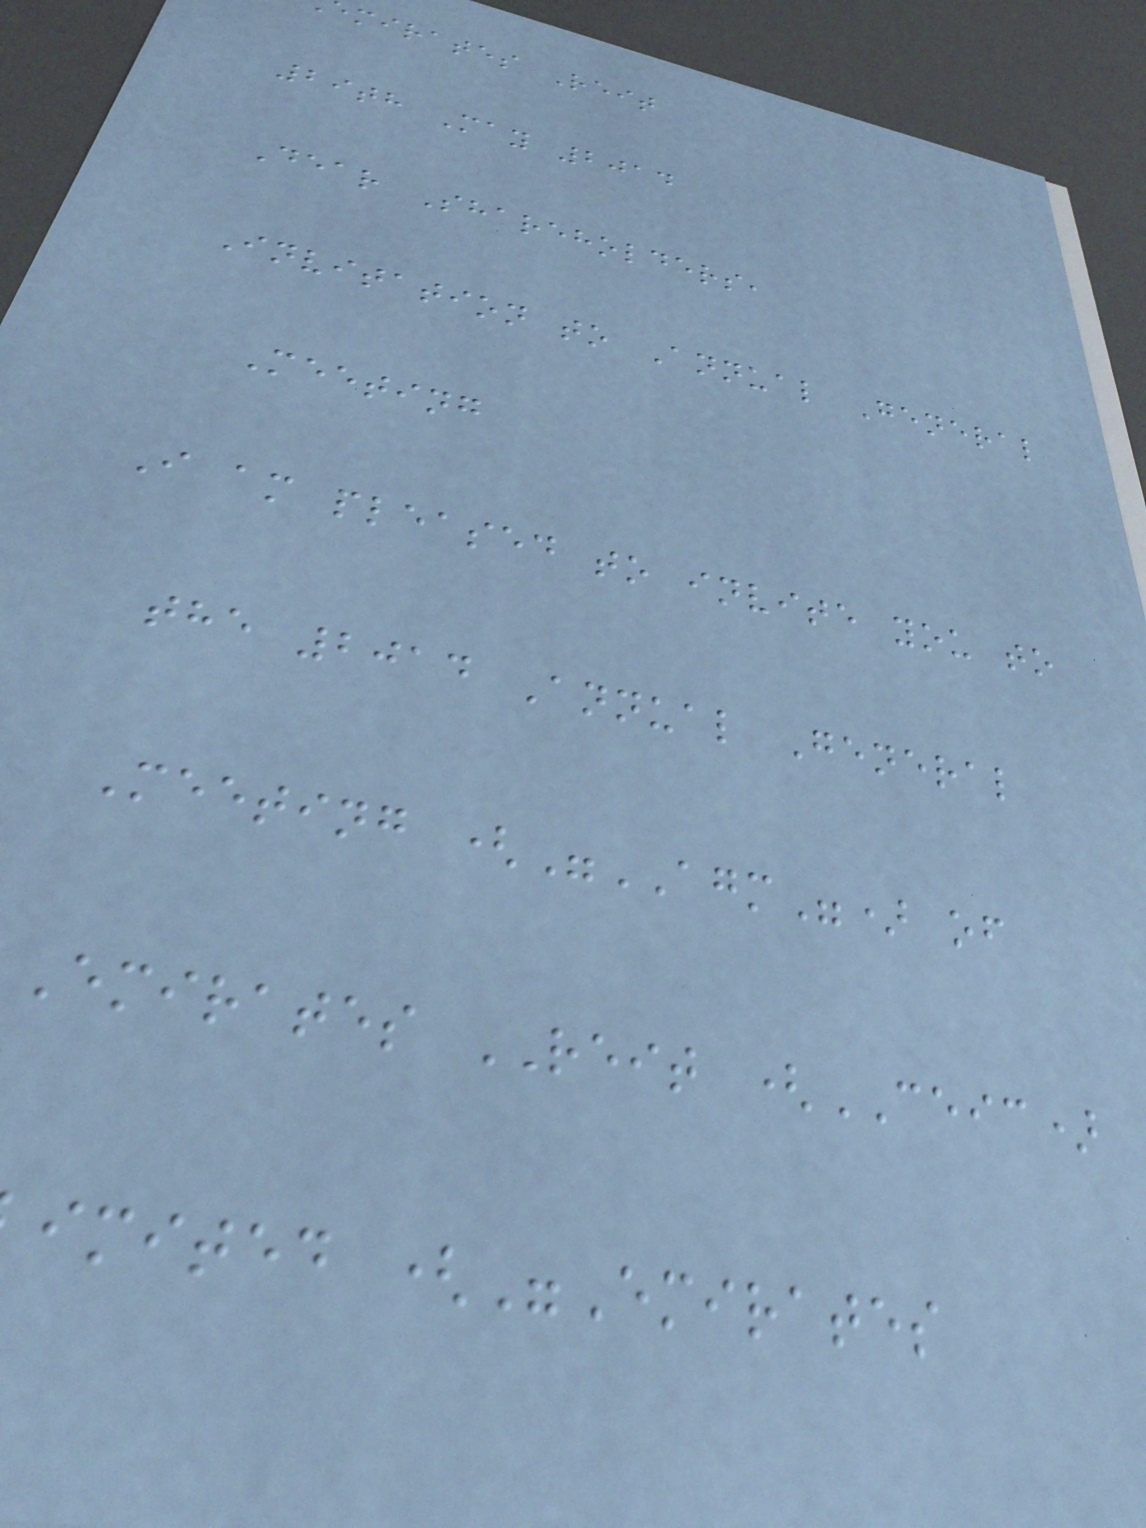mirates Reit
29th May 2014
Dear Shareholders,
Invitation to Annual General
Meeting
I am pleased to invite you to
the 2014 Annual General
Meeting ("AGM") of
Emirates REIT (CEIC)
imited ("Emirates
